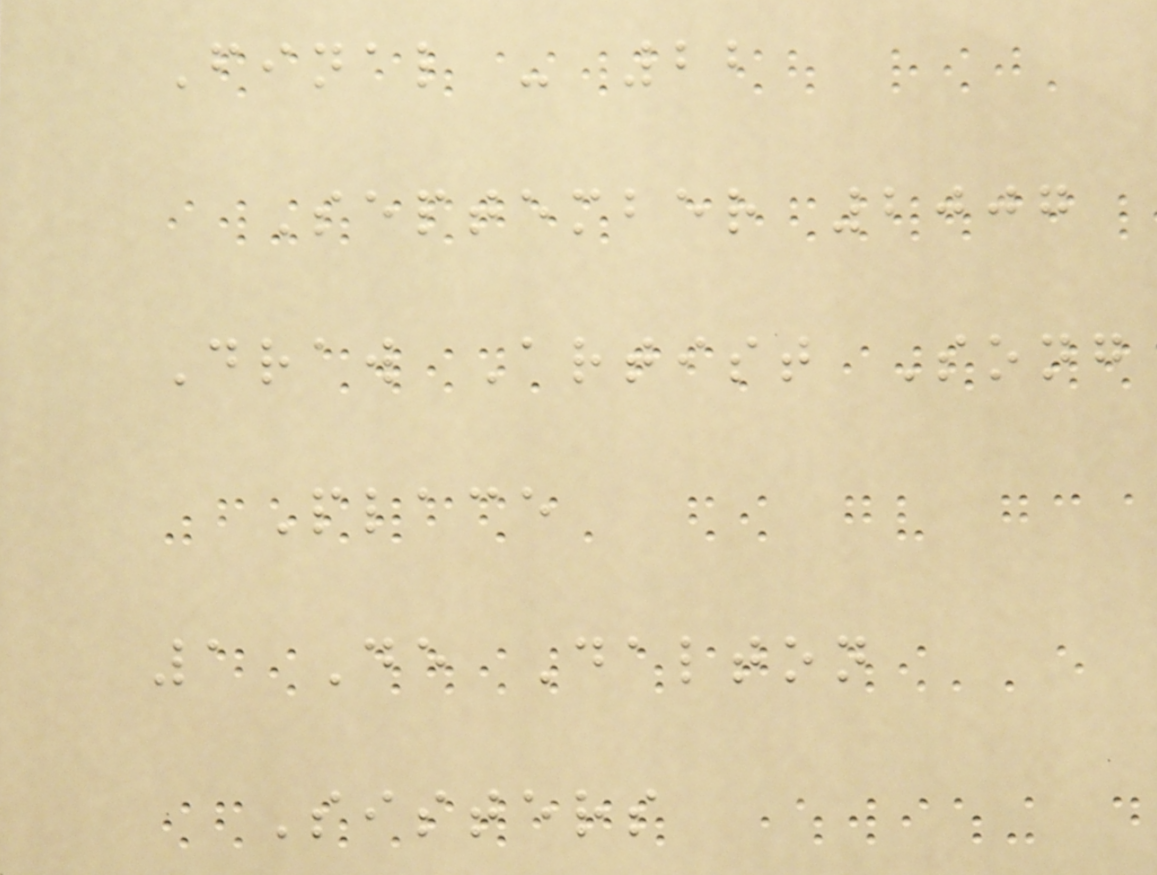Final - 22
September 2007
Draw Artist Song
Place
1 De Dalton
Sisters
